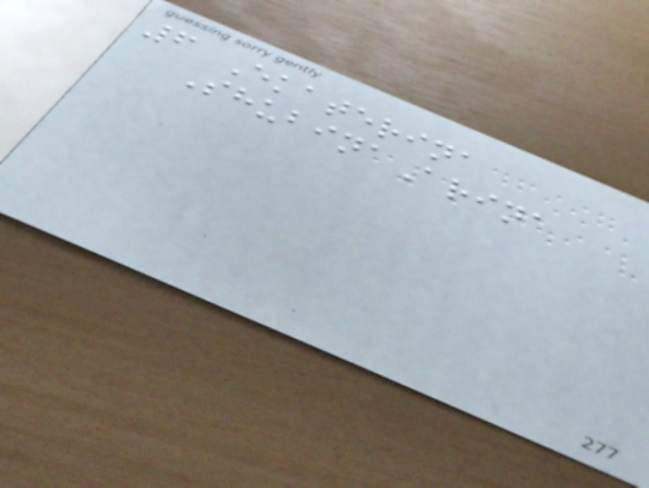6 Ekaterina
ShubinaArina
